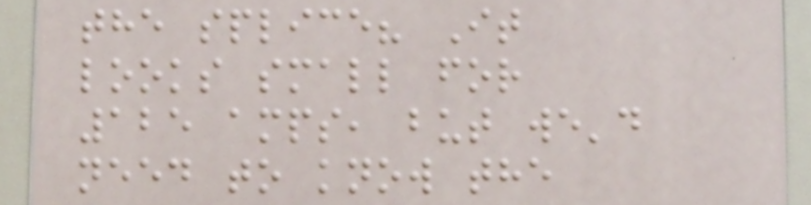the splice? It
looks small for
125 amps, but we'd
need to know the
